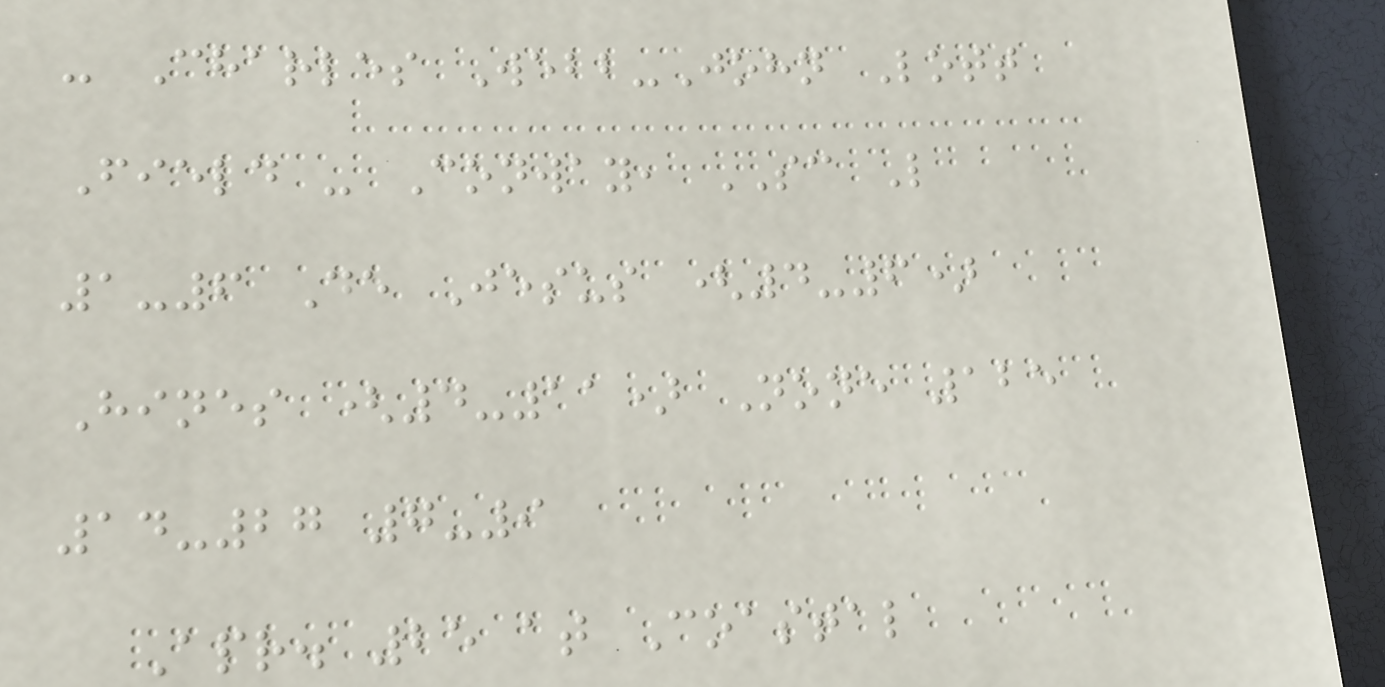- Charles Webb-John Lott
Field - Conway, SC L
1-6 De Jesus (4-6)
Hines (4-11) None 125
14-27 7-9
Apr. 25 at Coastal
